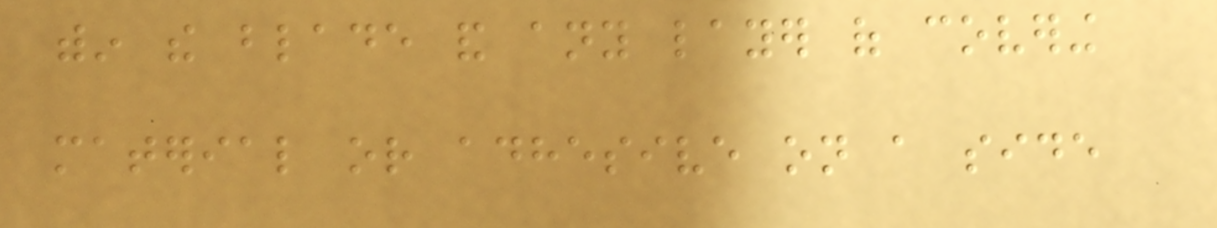within the blade and any layer of covering
material or adhesive on a side
